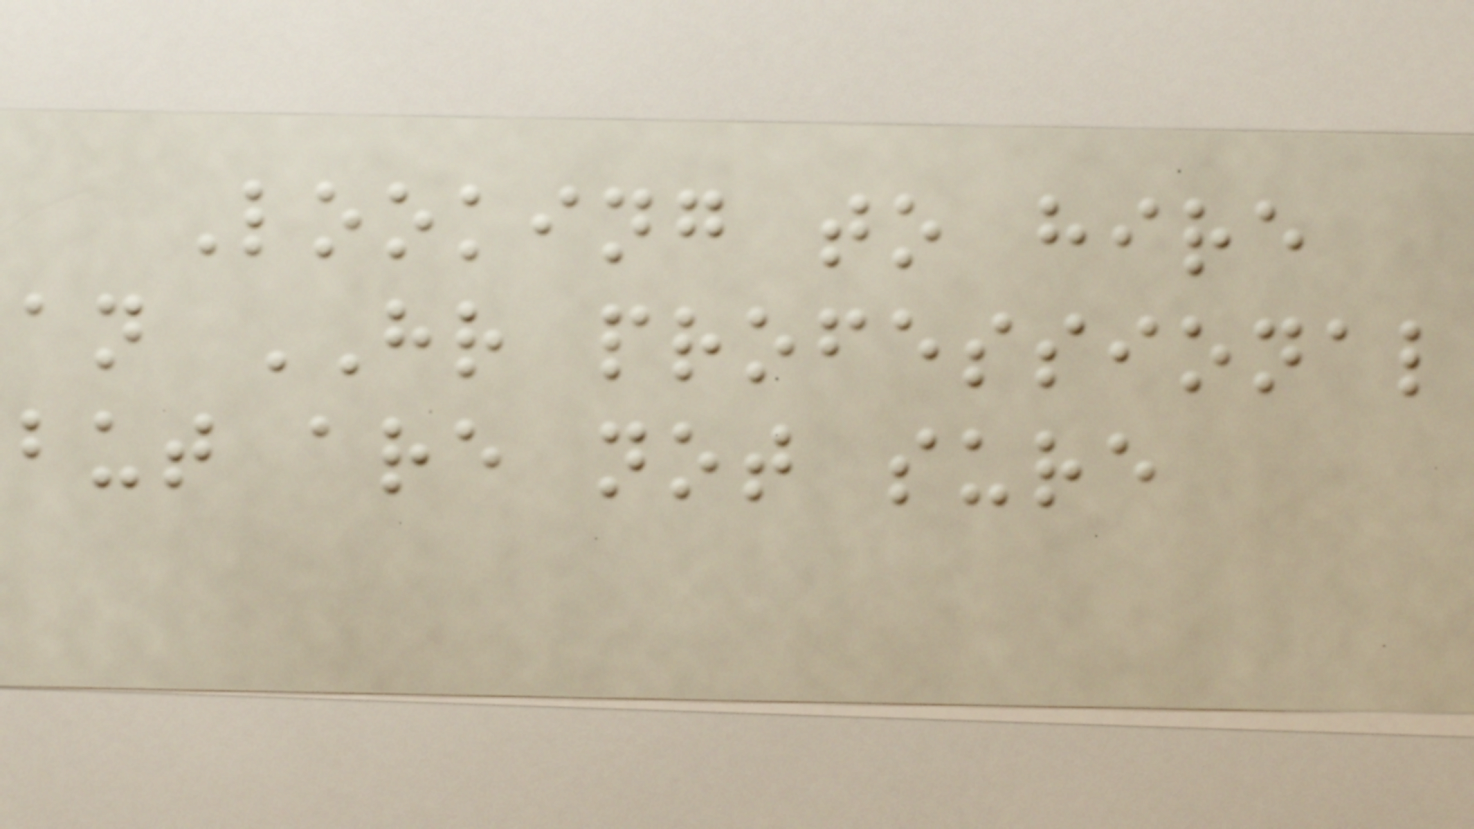Looking to hire
an HR professional
but are not sure
